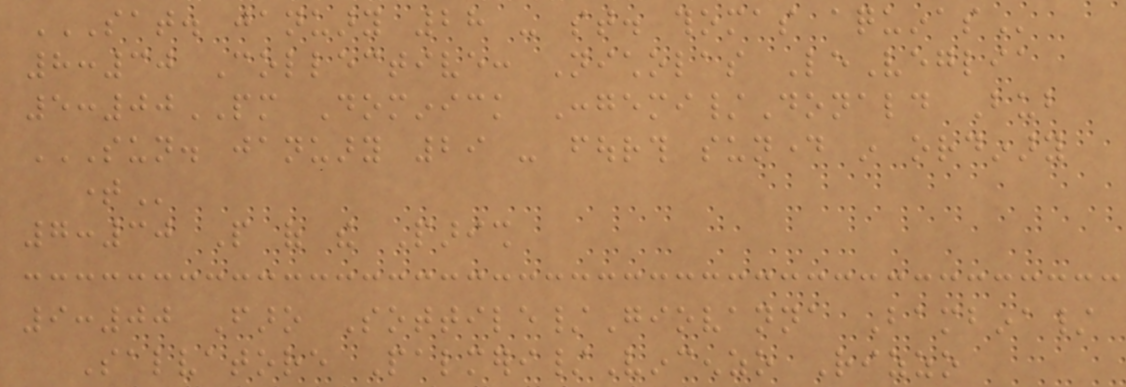SAT. JANUARY 28 - ST. THOMAS AQUINAS
8:30 Collective: Nicholas LeVeglia
5:00PM Dominick Congemi/Donald Bub
SUN. JANUARY 29 - FOURTH SUNDAY IN ORDINARY
TIME
7:30 People of the Parish
9:00 Faro Sottile/Giovanna Bambina/
Salvatore Palmeri/Vincenzo Rizzo
